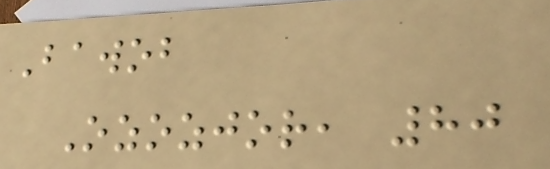Bawob
Ozozjor, 80
